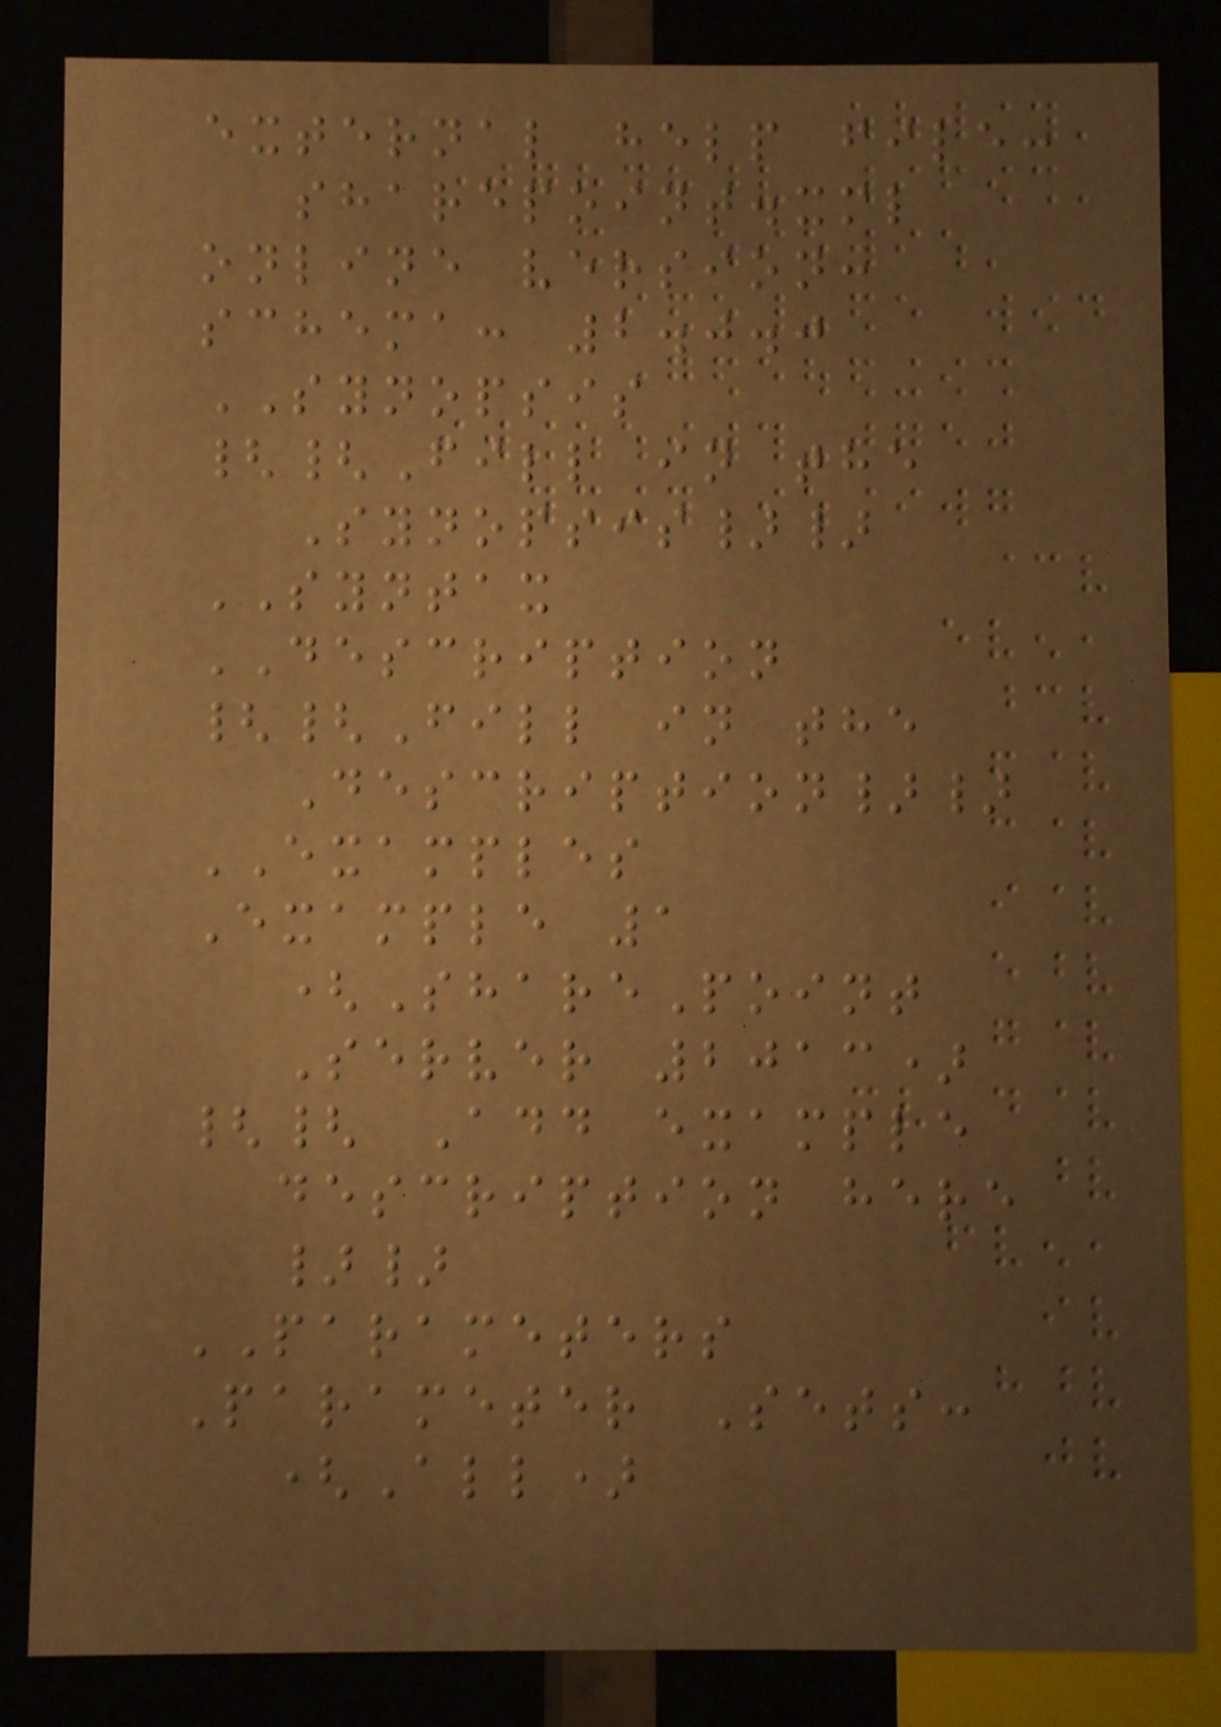external help file:
sharepoint.xml
online version:
schema: 2.0.0
SYNOPSIS
{{Fill in the
Synopsis}}
SYNTAX
DESCRIPTION
{{Fill in the
Description}}
EXAMPLES
Example 1
(SharePoint
Server 2013)
{{ Add example
description here
}}
PARAMETERS
Parameter Sets:
(All)
